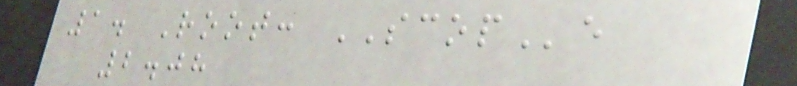1. Root: SCOPe
2.08
